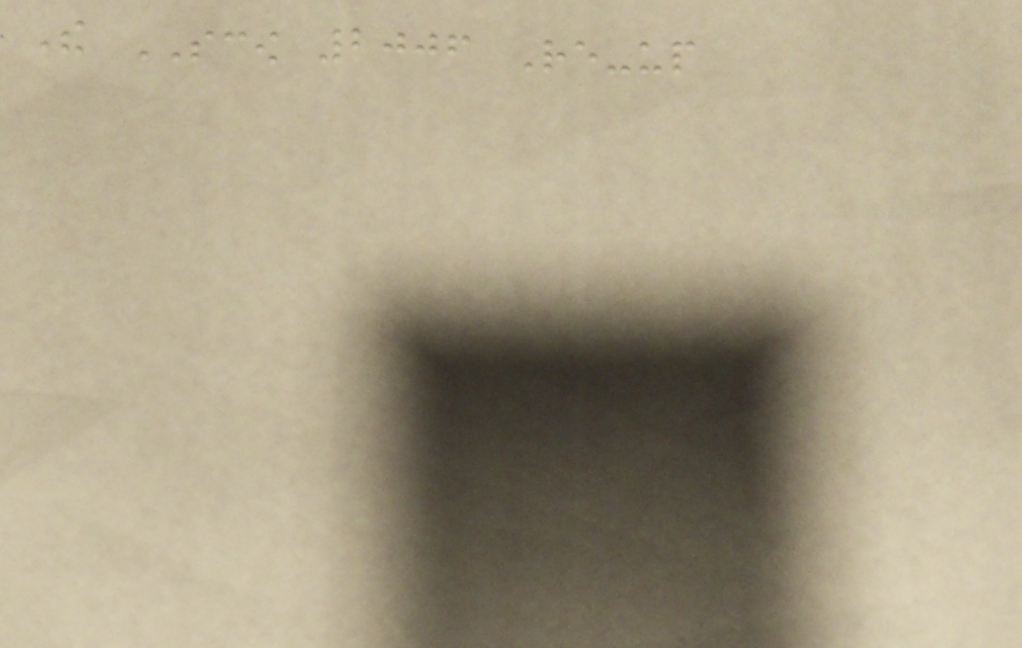The SCOW 2006 Re-up
